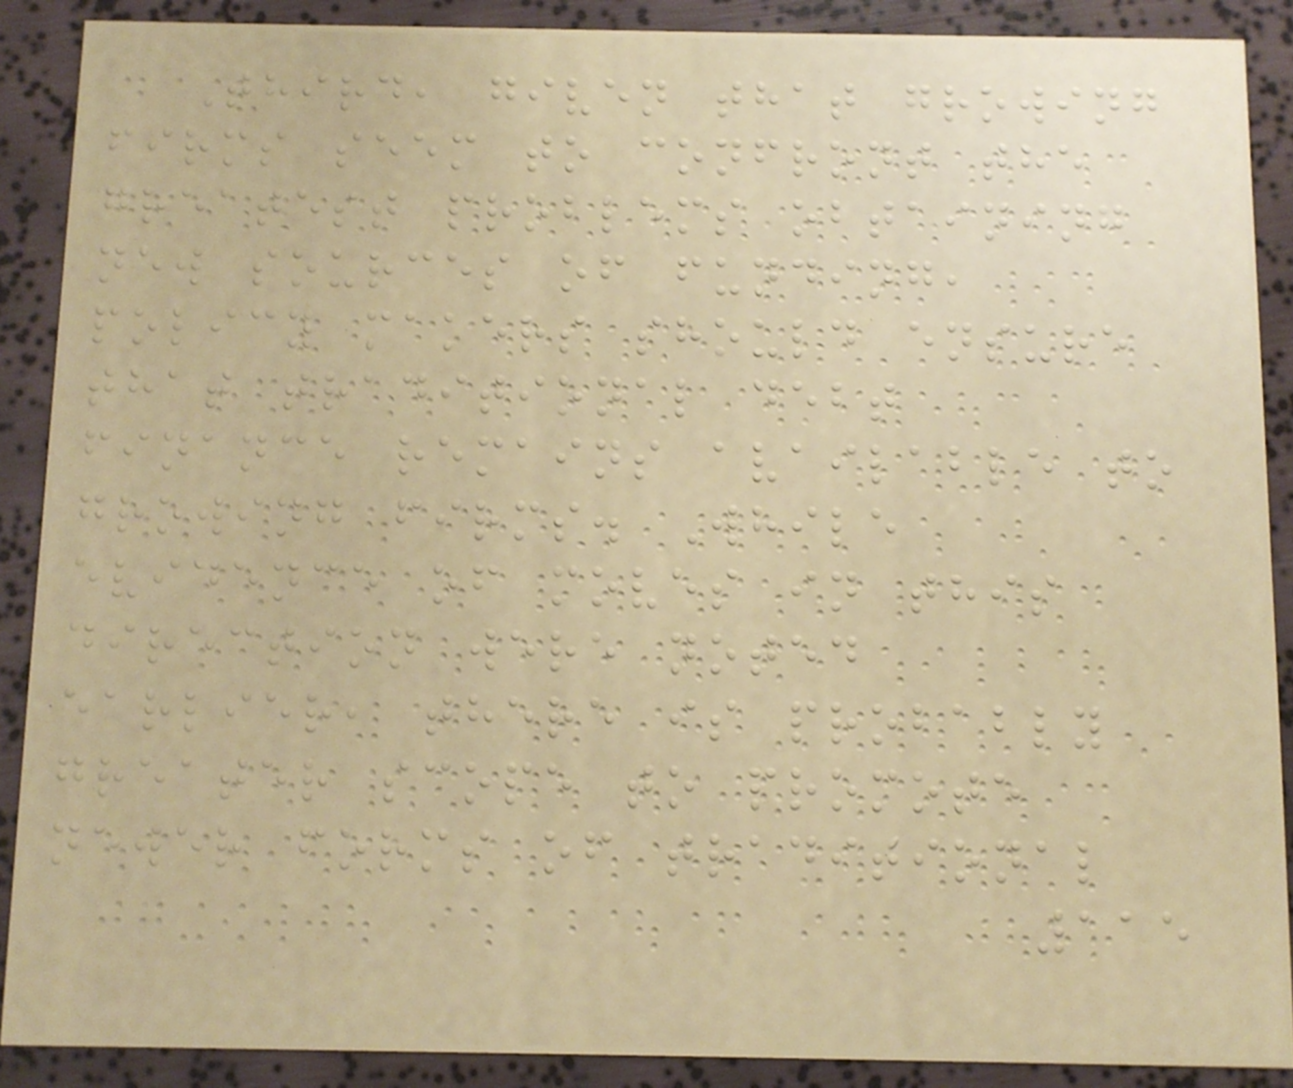Third, given that growing
firms seem to confront the
greatest problems obtaining
new sources of funding,
policy makers should ensure
that traditional debt
finance remains available to
growing firms. While
evidence of moves in this
direction were noted
earlier, there is probably
greater scope to promote
newer forms of traditional
115
